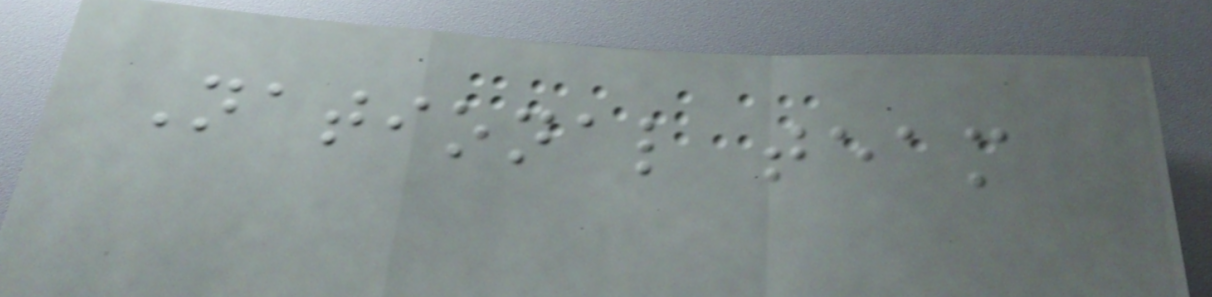National team
